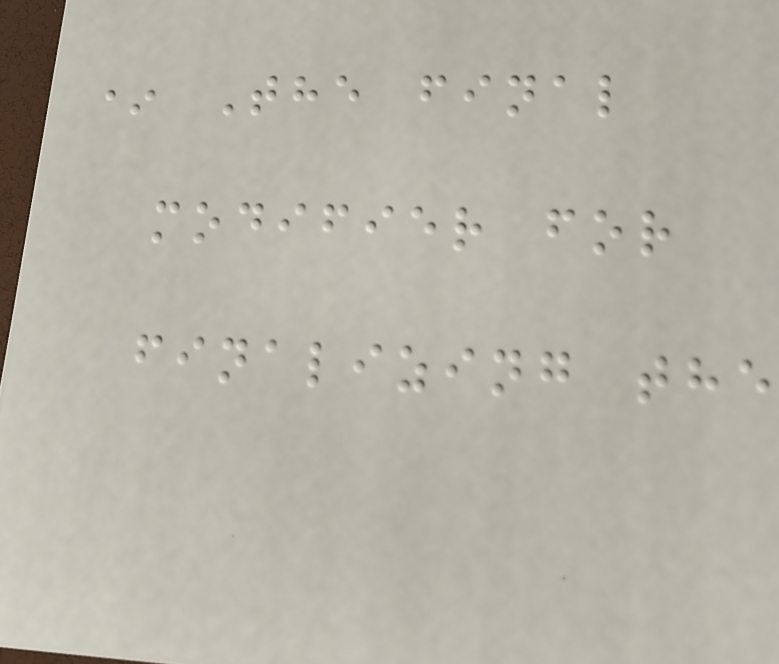* The final
modifier for
finalizing the
